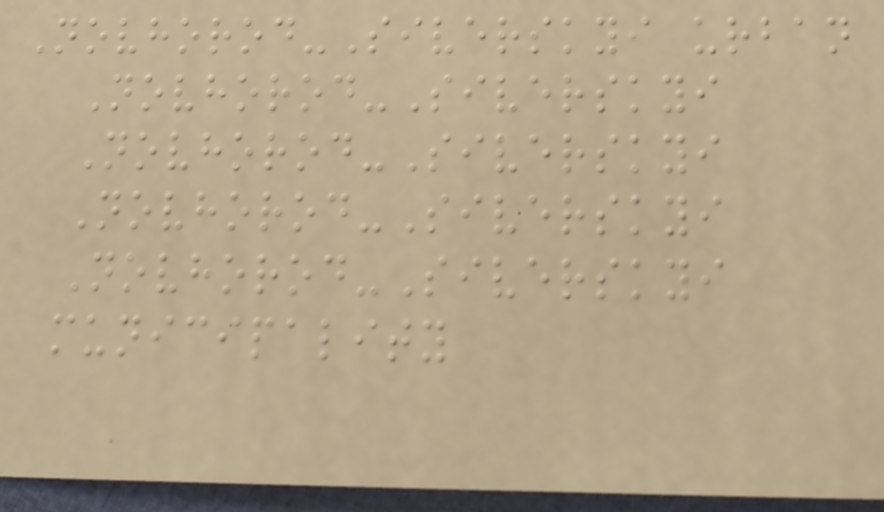Novhorod-Siverskyi urban
Novhorod-Siverskyi
Novhorod-Siverskyi
Novhorod-Siverskyi
Novhorod-Siverskyi
municipality
